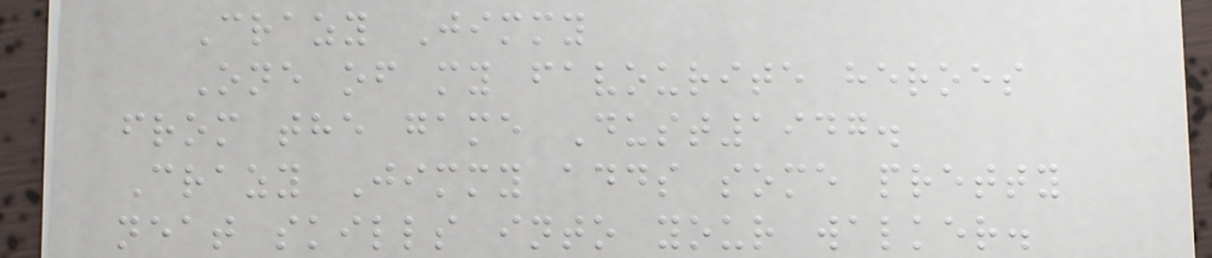Crazy Jimmy
One of my favourite heroes
from the game Dust1947.
Crazy Jimmy adds some pretty
neat skills into your walker.
